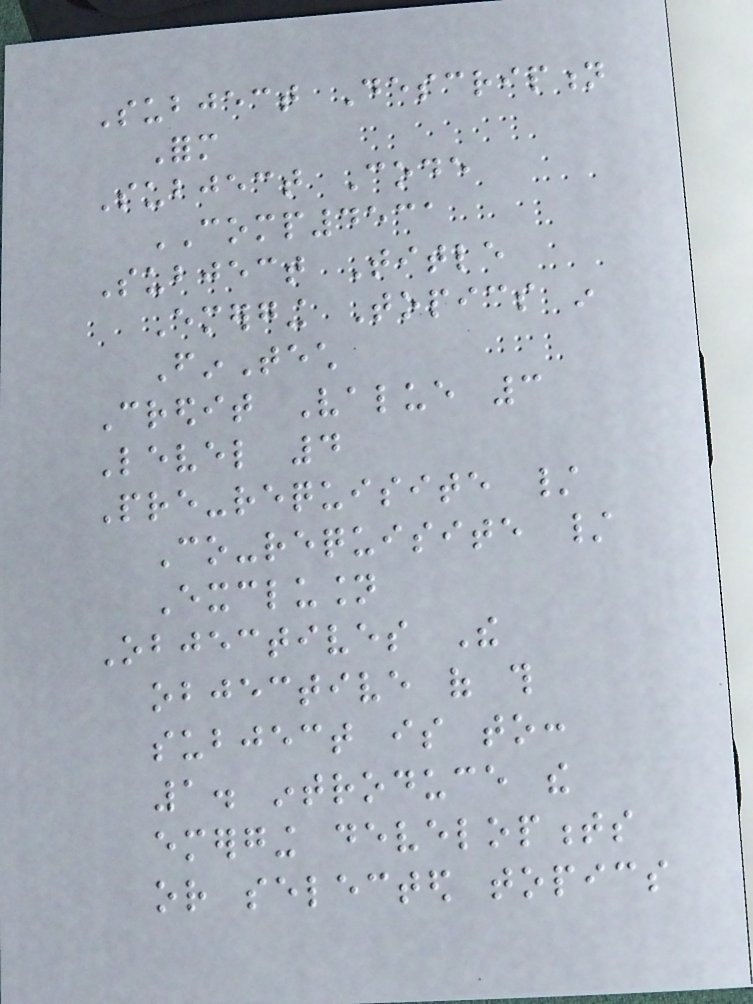Subject Description
Form
Subject Code
COMP4531
Subject Title
Emerging Topics in
FinTech
Credit Value 3
Level 4
Pre-requisite /
Co-requisite /
Exclusion
Objectives The
objective of this
subject is to:
1. introduce the
emerging developments
or selected topics
